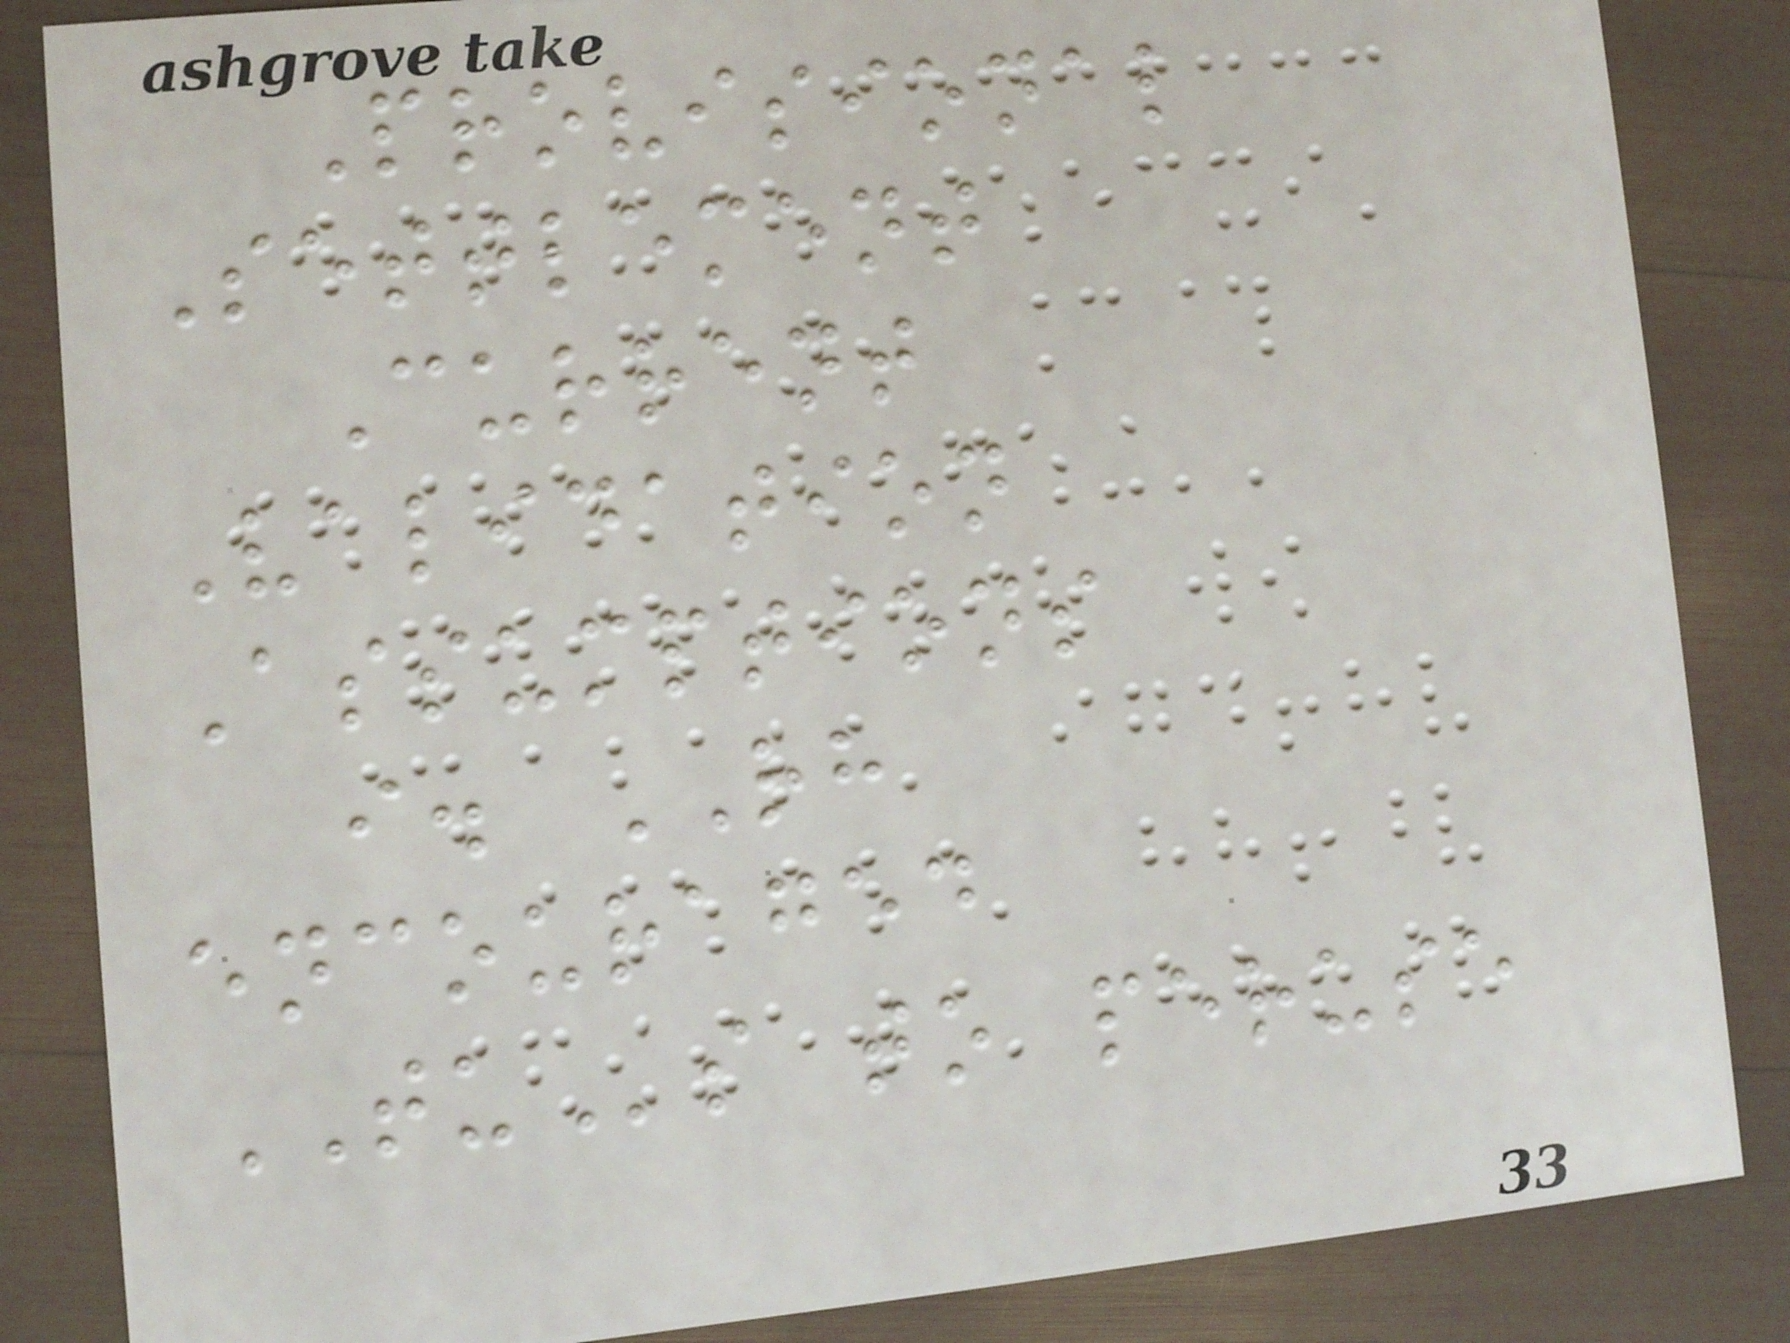Provisional
Settlement
Current
Validation
Assumptions
i. RH
encouraged
TUs to peruse
